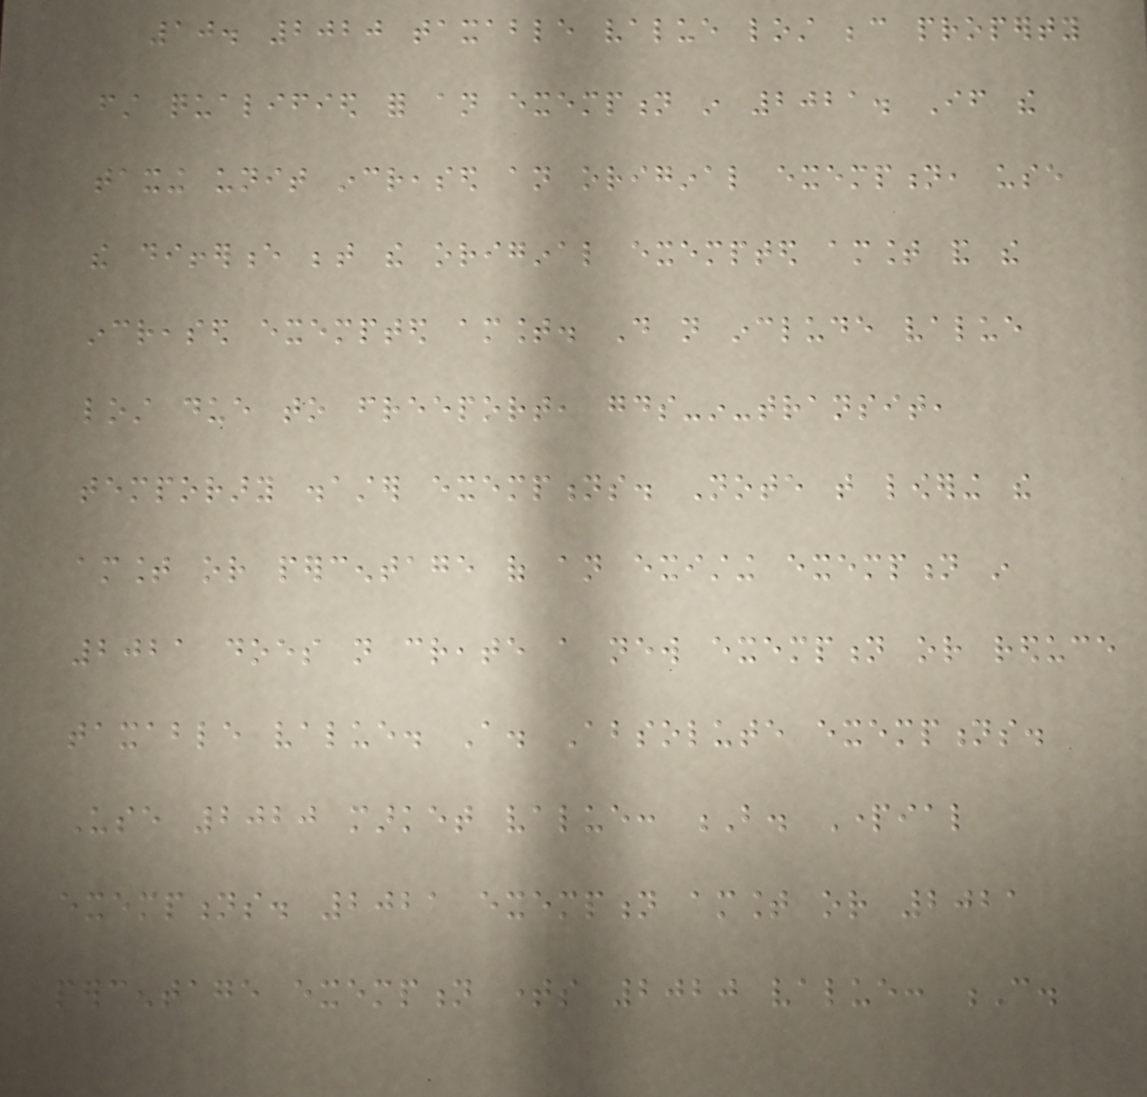10. 2020 taxable value lost because property
first qualified for an exemption in 2021. If the
taxing unit increased an original exemption, use
the difference between the original exempted amount and the
increased exempted amount. Do not include value
lost due to freeport, goods-in-transit,
temporary disaster exemptions. Note that lowering the
amount or percentage of an existing exemption in
2021 does not create a new exemption or reduce
taxable value. A. Absolute exemptions.
Use 2020 market value: B. Partial
exemptions. 2021 exemption amount or 2021
percentage exemption times 2020 value: C.
